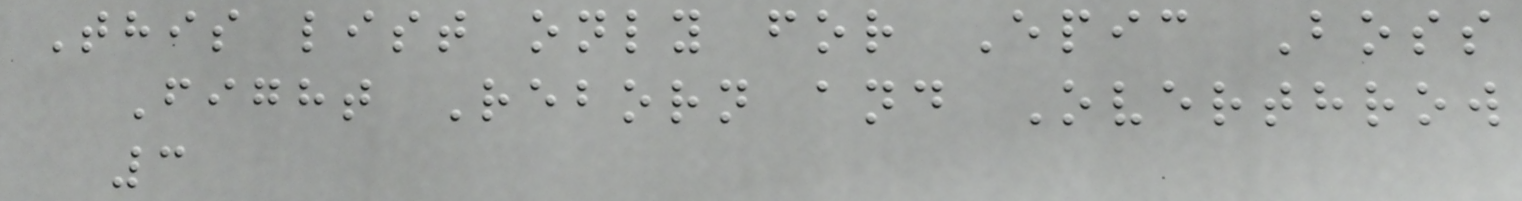This list only for Epic Boss
Fight Reborn and Overthrow
3
